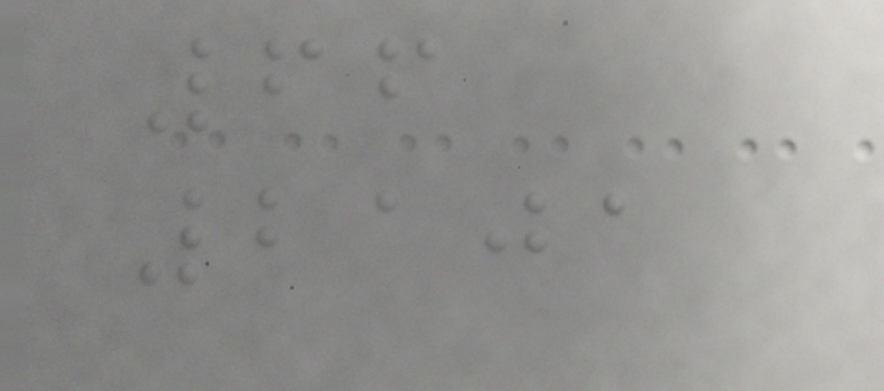66
2101
